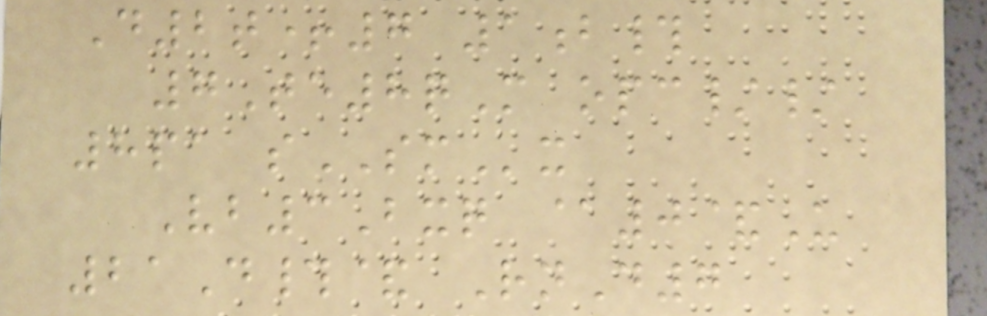D2t+7 1b#
7Te8qM opc//
8pa sSMx
Vb3Bxq @0&U
21D#& RnD7
